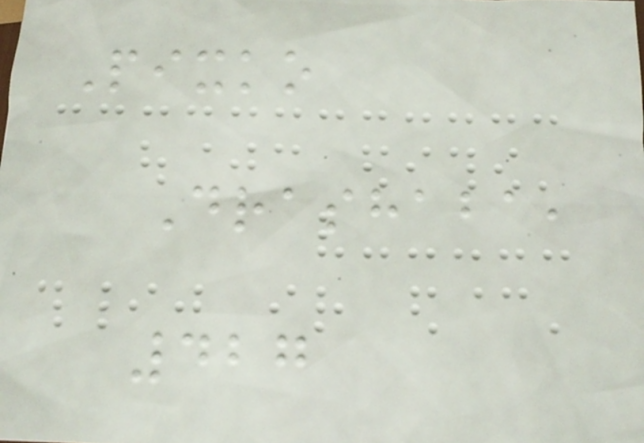Pixko
Drashaba,
427
